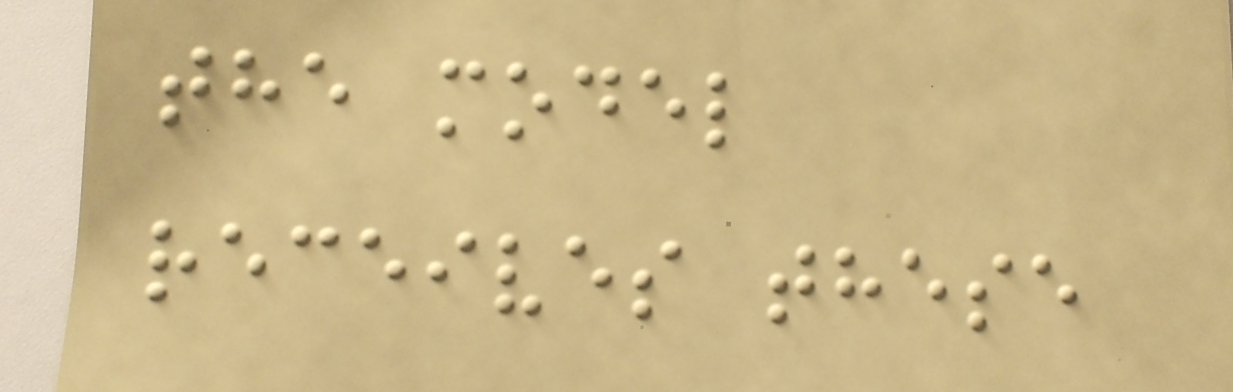the model
receives these
